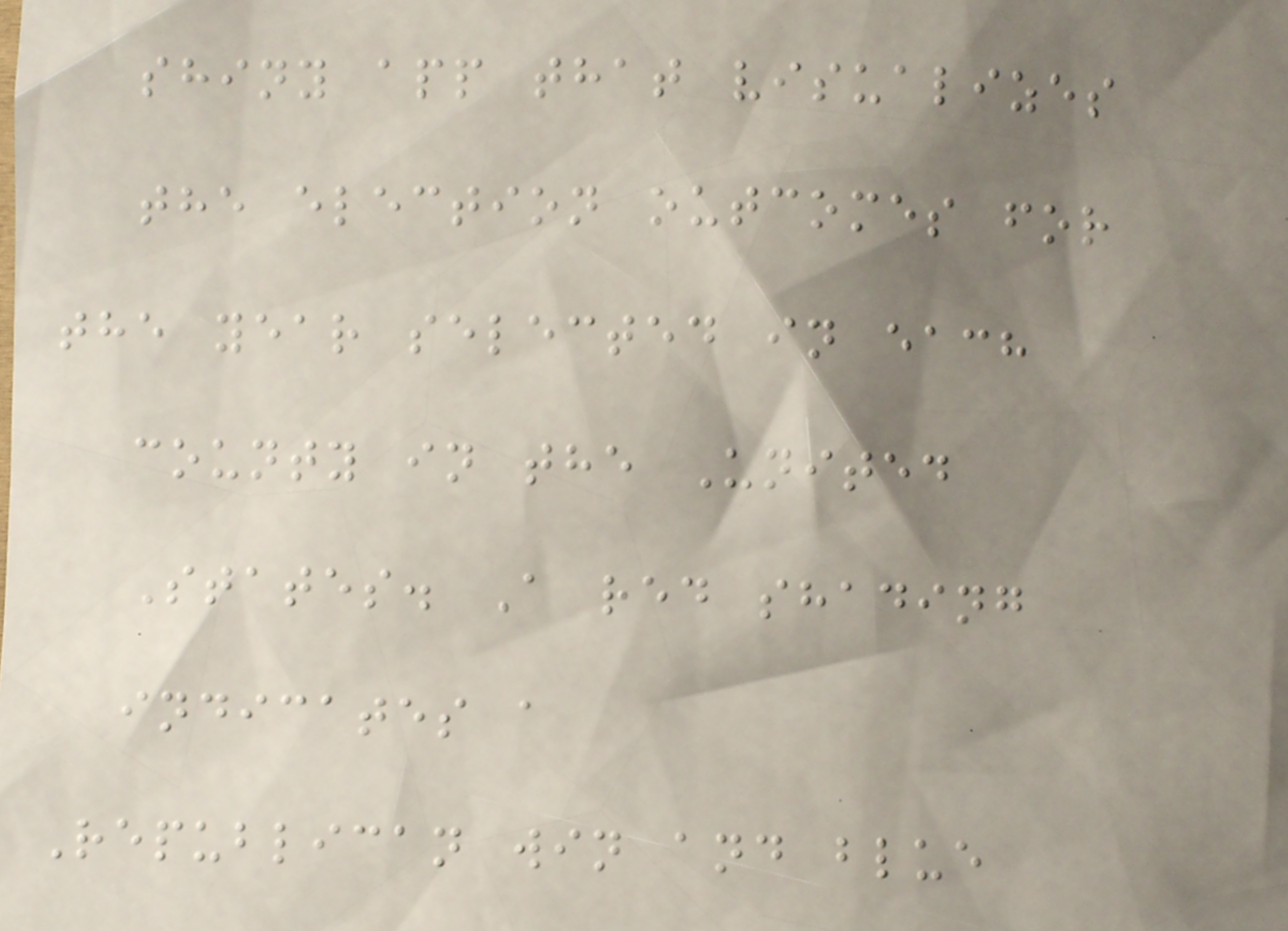shiny app that visualizes
the election outcomes for
the year selected in each
county in the United
States. A red shading
indicates a
Republican win and blue
